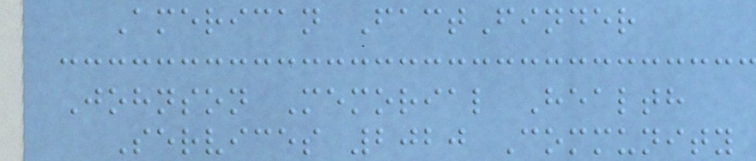American FactFinder
Johnson Memorial Health
Services 2020 Community
